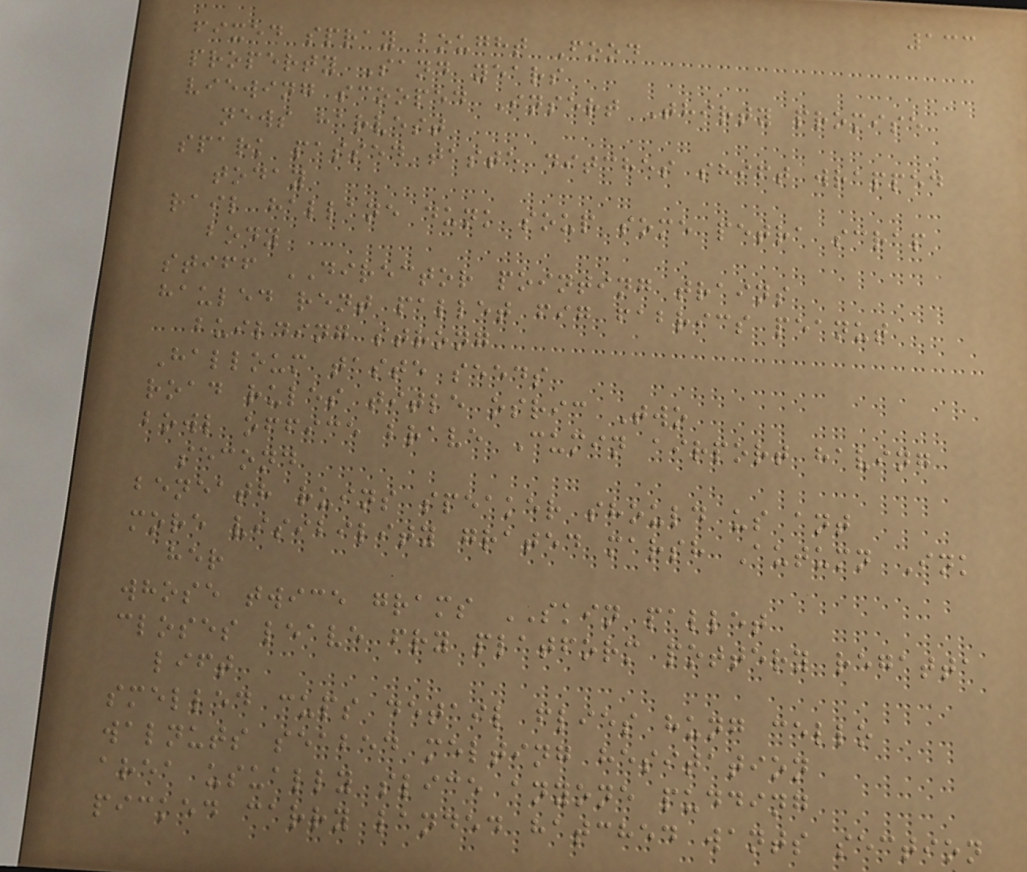133
fixed spray bought Food
property Sand years
viewing scooped Insert Thirty promise
news harvest
spark passed taste ditches shift wrapped
today
rail hallane dunk soup some petra scrap
body
stiff DIRECTOR pointing trains
hauled rent pallet fig fabrics peanut
building strong
Halloum taste seeds
road rules title osric Two
bowl office brave Cumin airport having
second
beneath ruins speaker should us ant
more visibility grated marsh Autumn Ink
her
whose twice grams SKIN pallet
closes leave fry platform pottery regatta
lift
smelled cups detail flies hung cello
walnuts seabed melting hesitation
area usually slice anyone pudding
picked carry landed hatched wants section
